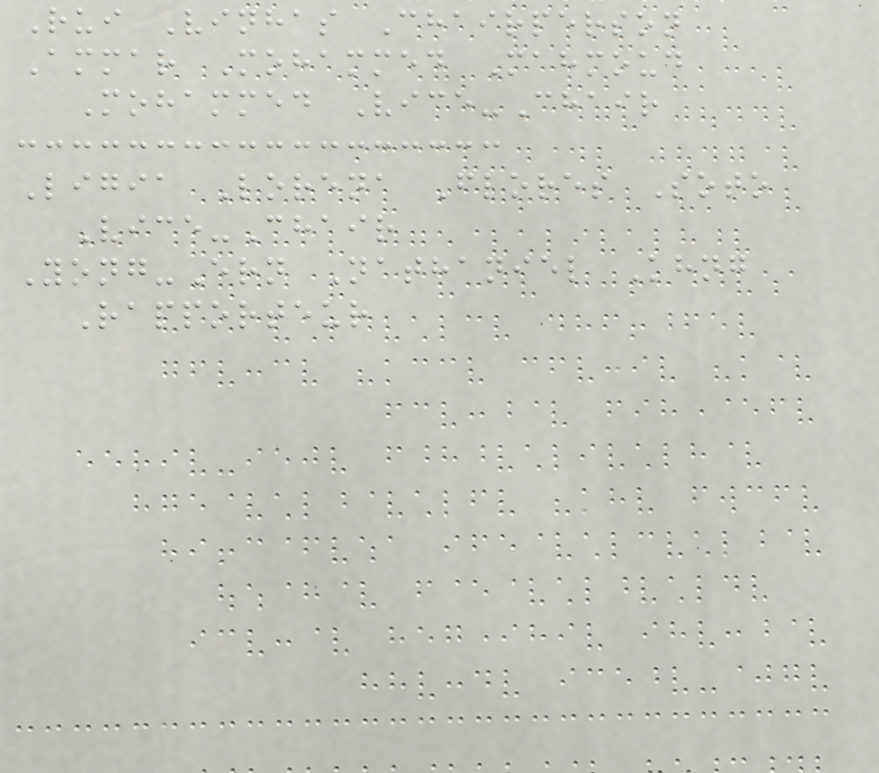Rui Vinhas Chairperson
Ammar Mohammed Mahmoud
Mohammed Vice-Chair
Ligia Lorena Flores Soto
Vice-Chair
Yong-Ern Nathaniel Khng
Rapporteur
